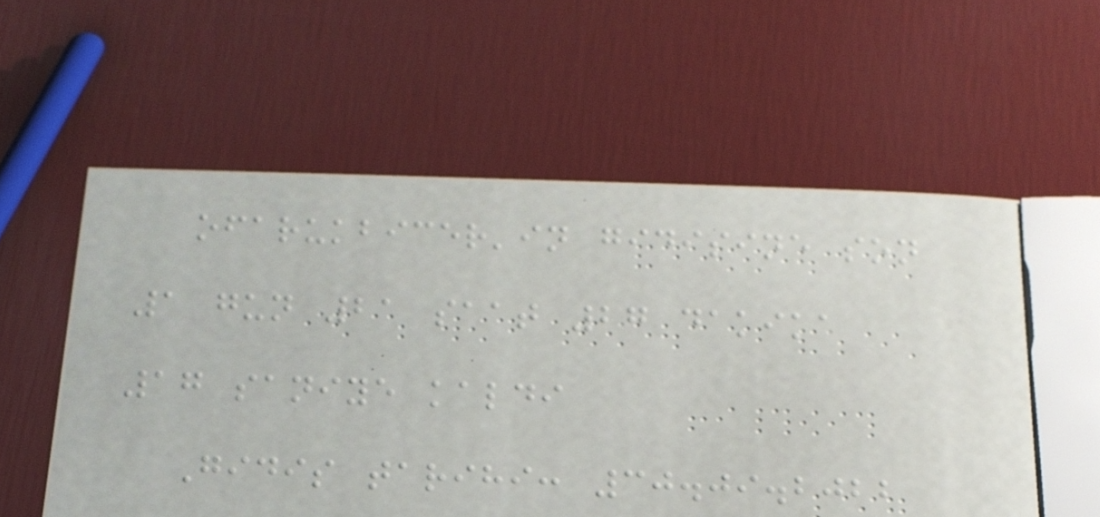ofarukbicer'in gidisine son
1 gun 21 saat 27 dakika
17 saniye kaldi
Gidis tarihi: 30.09.2022
